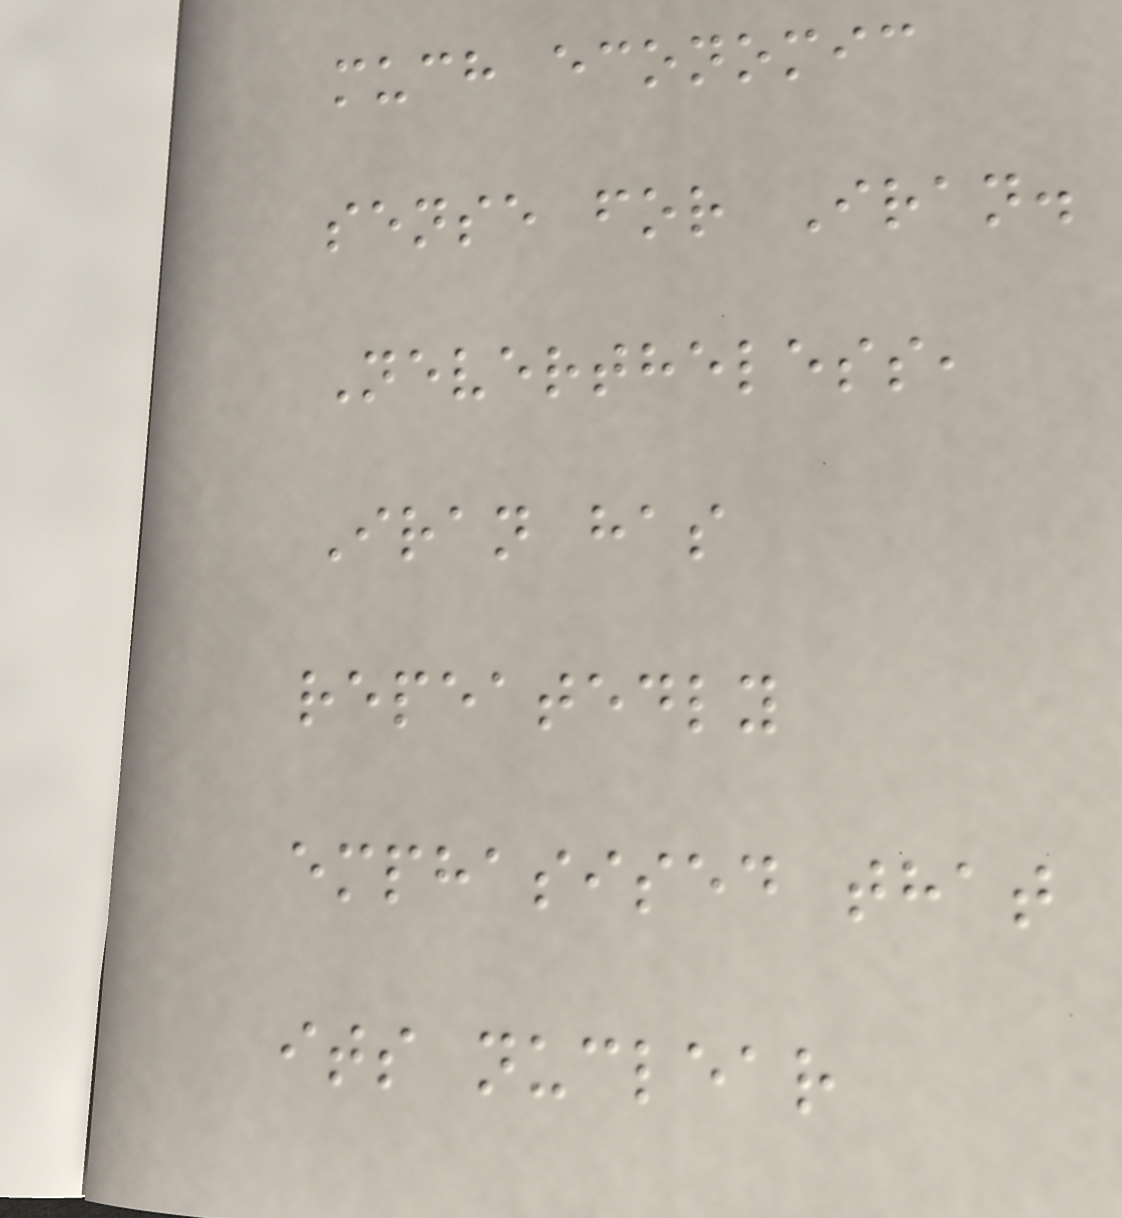much economic
sense for Iran.
Nevertheless,
Iran has
repeatedly
emphasised that
its nuclear
